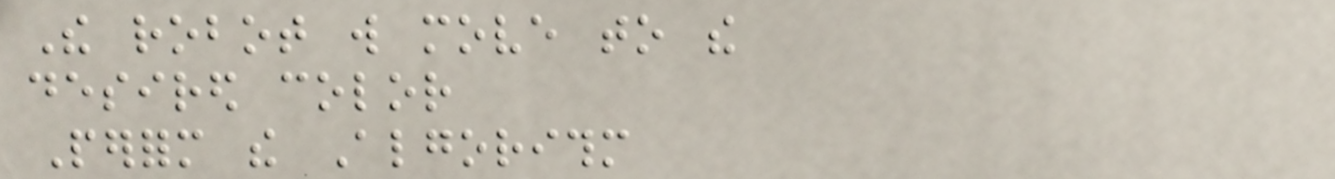The robot will move to the
desired color
Perform the Algorithm
